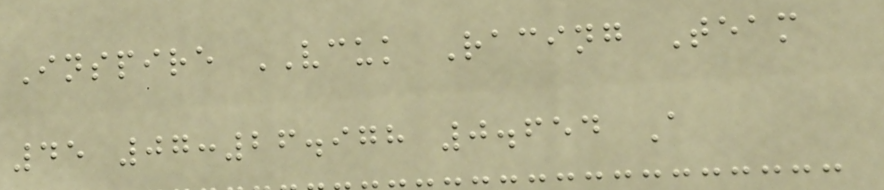Inspire VCUK Racing Team
45 07:26.978 0.654 A
